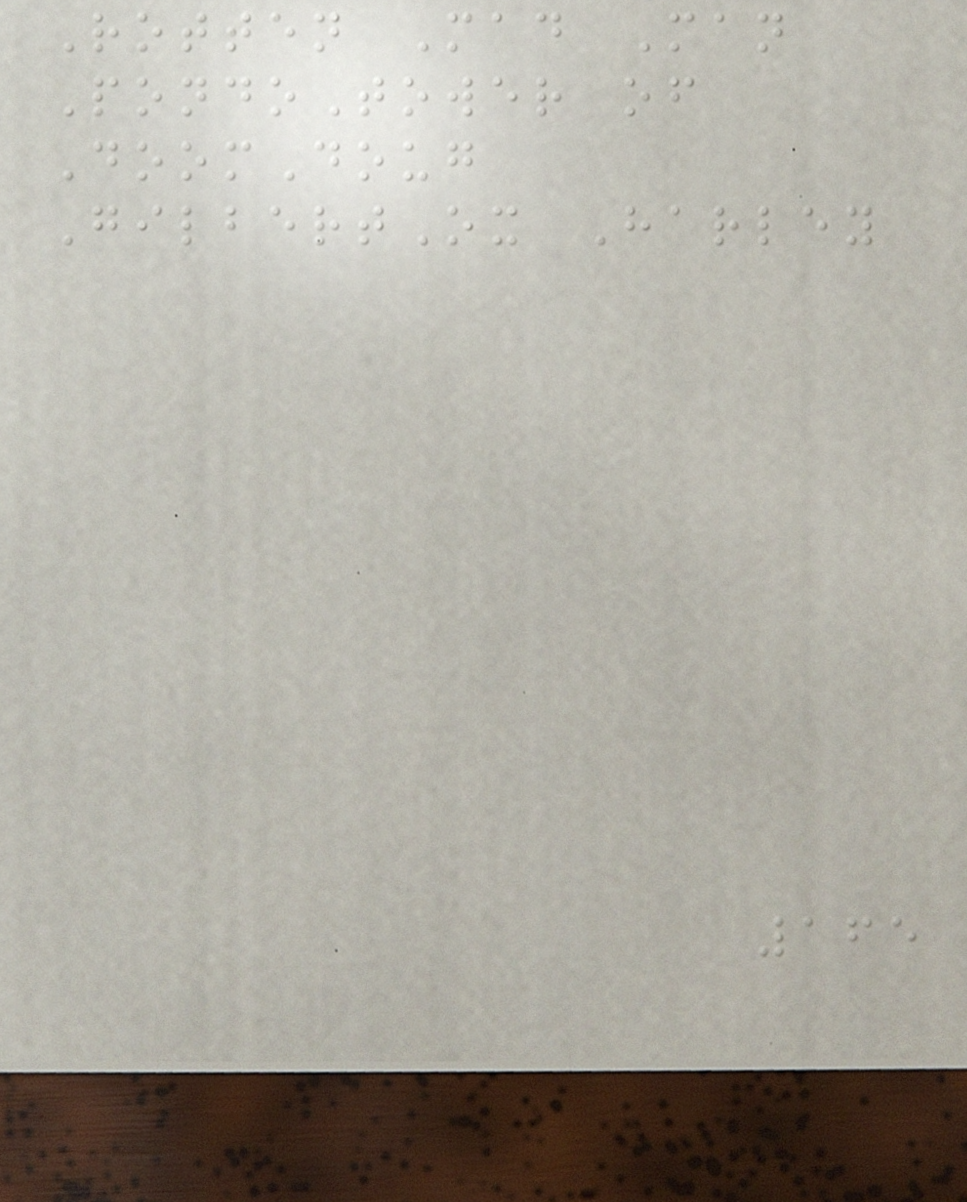Rotten Mad Man
PondoTower of
DoomDoug
GilbertOx Harley
165
